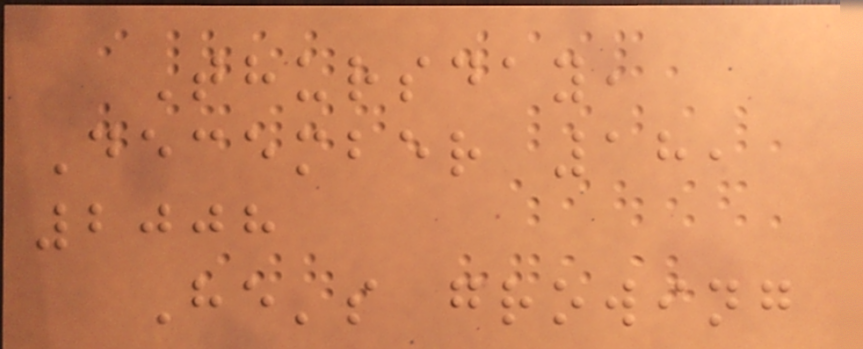Thursday,
December 18,
2008
He's growing
